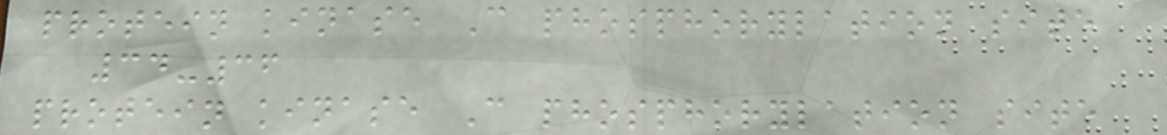protein kinase C phosphorylation site
34-36
protein kinase C phosphorylation site
